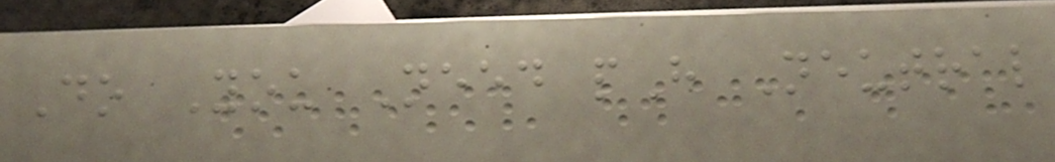Do You Need pH Neutral
